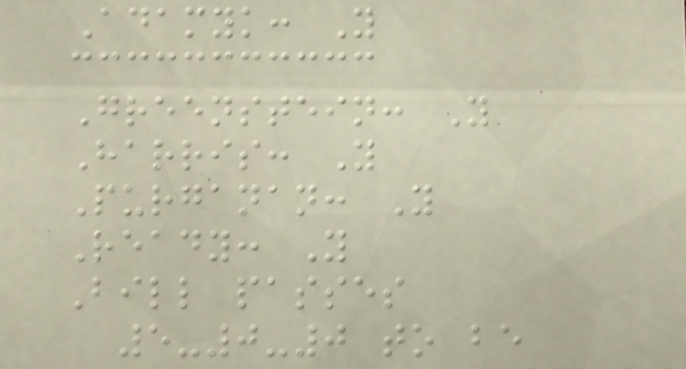Adamyk: Y
Greenstein: Y
Harris: Y
Purganan: Y
Ready: Y
Bill passes
5-0-0 to be
